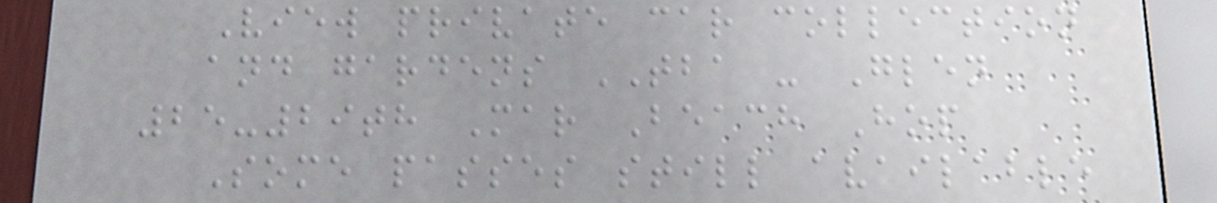View private car collection
and gardens TBA - Glen
25-29th Mar Beach Hop
Some passes still available
